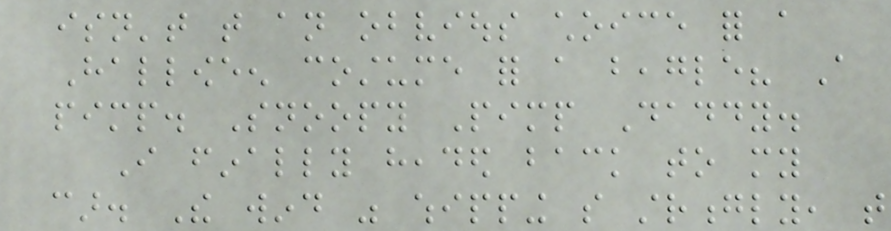isn't that an obvious choice for a
Halloween costume for a beagle? A
pimp. Snoopy Pimp Daddy.
I finally headed back to my
car. The wind was whipping so strongly, that
